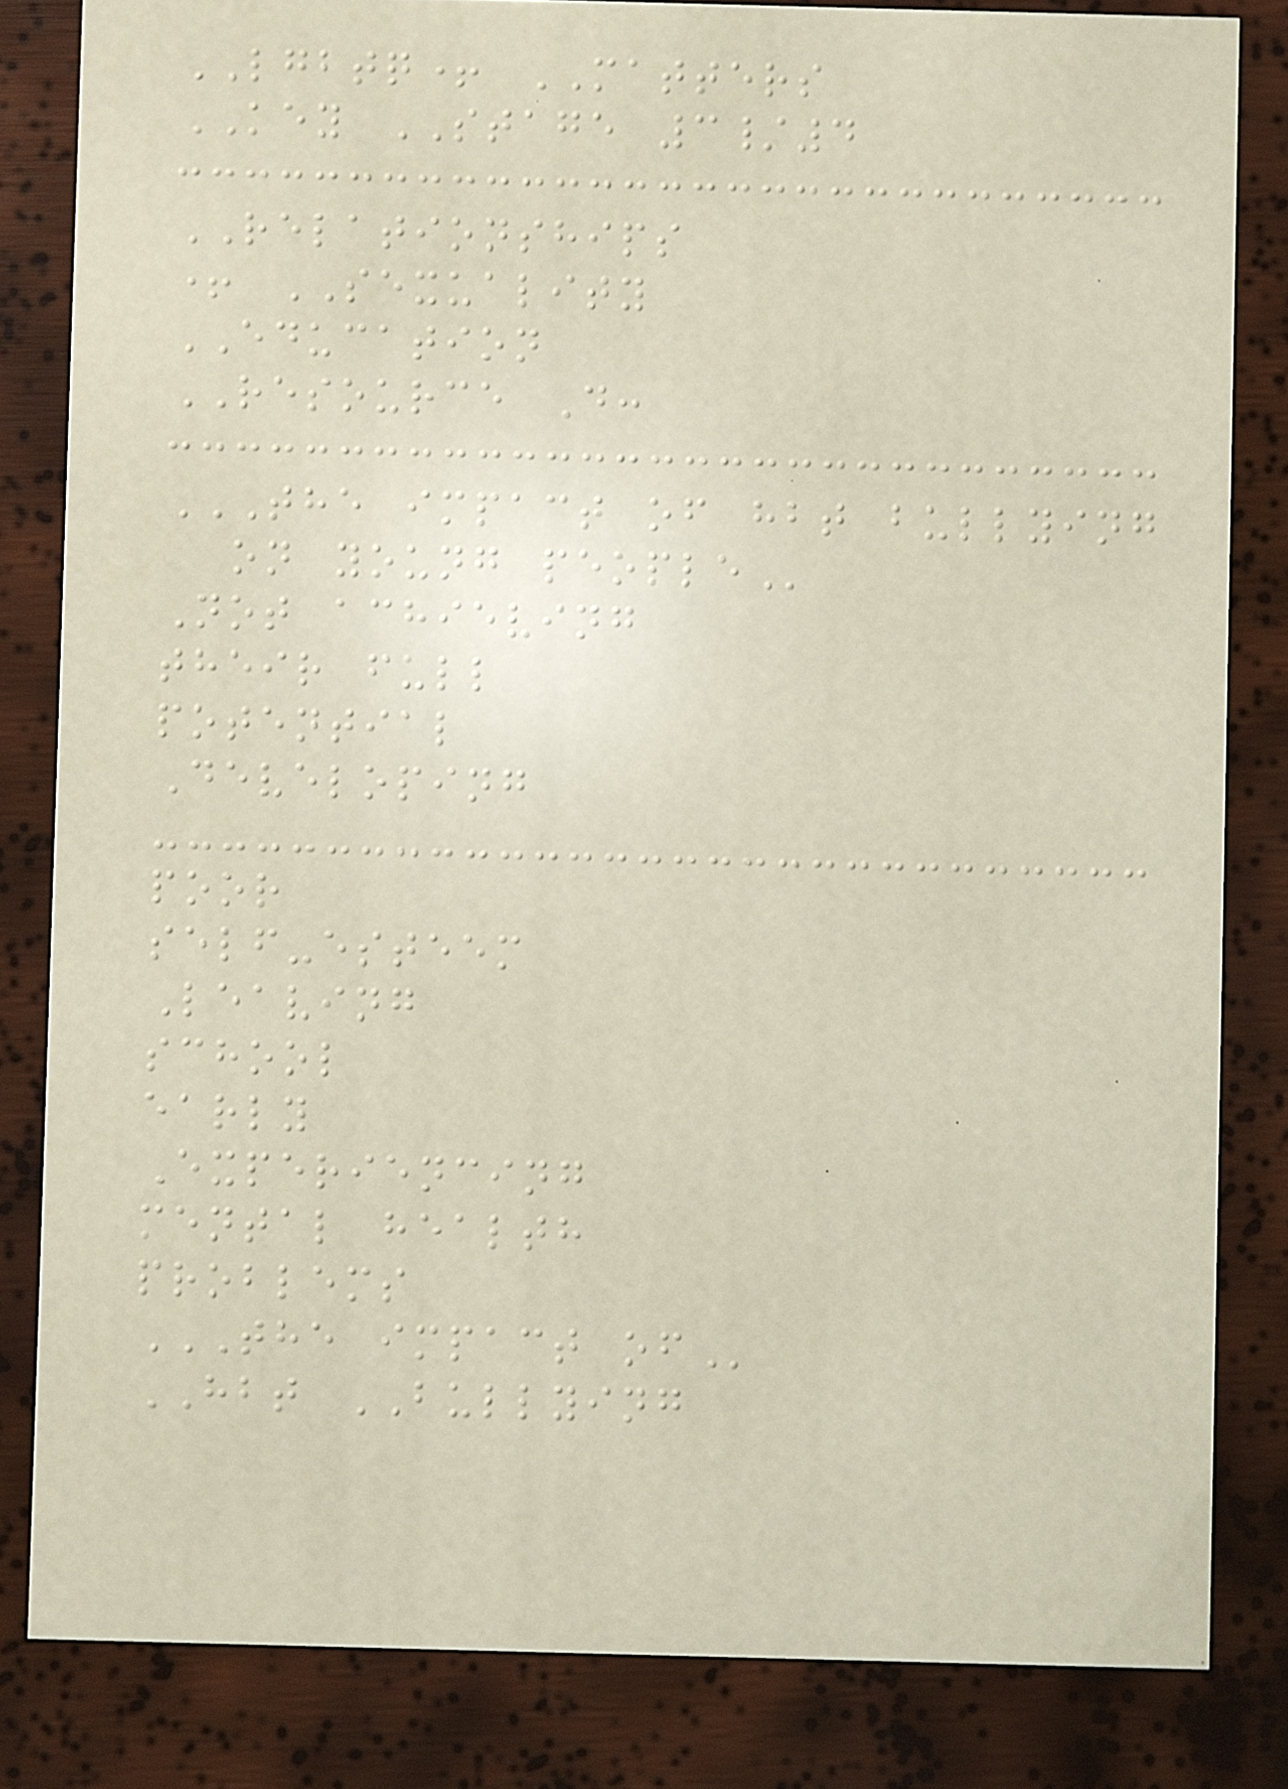LGBTQ+ MATTERS
KEY STAGE 3/4
RELATIONSHIPS
+ SEXUALITY
EDUCATION
RESOURCE D:
THE IMPACT OF HBT BULLYING
ON YOUNG PEOPLE
Not achieving
their full
potential
Developing
poor
self-esteem
Leaving
school
early
Experiencing
mental health
problems
THE IMPACT OF
HBT BULLYING
